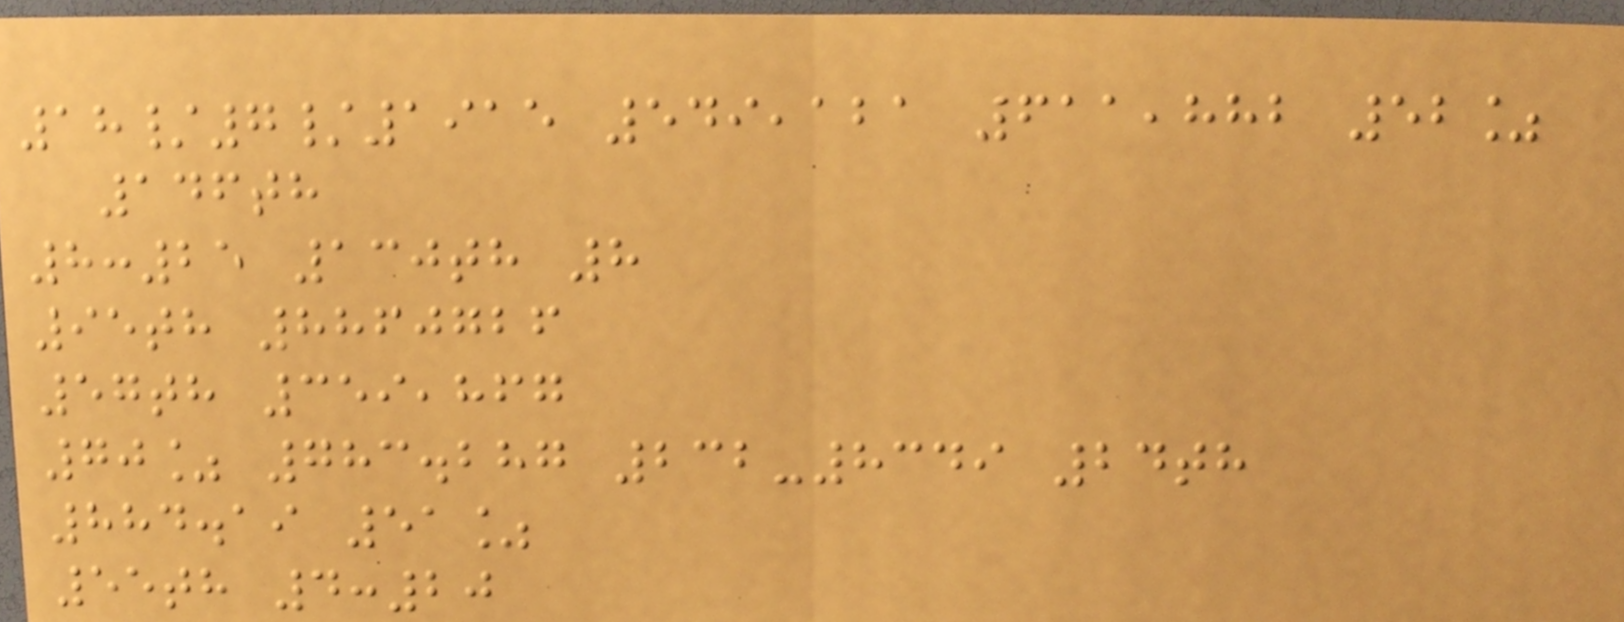18/7/1915 549,121 611,882 52%
146th
8:25 130th 8
95th 8860726
57th 359,867
70% 783.287 232-8349 24th
884.19 51%
55th 4:20
